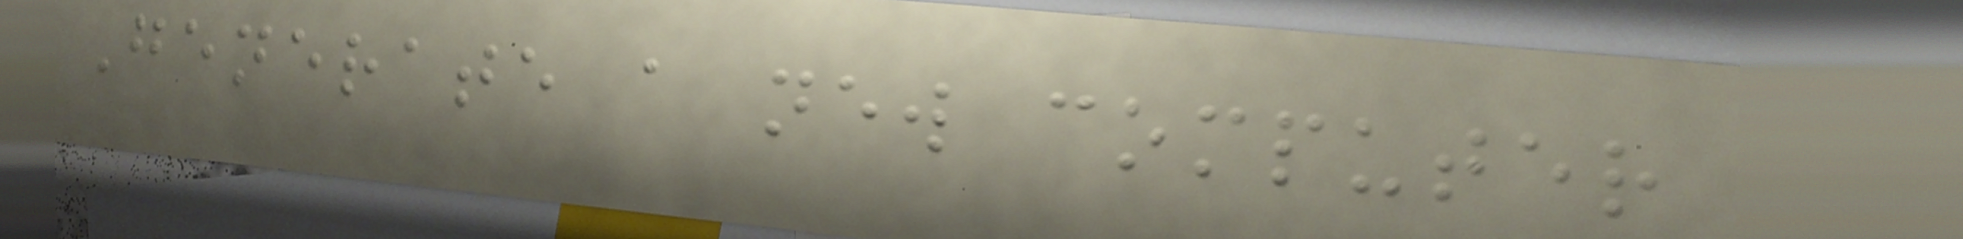Generate a new computer
